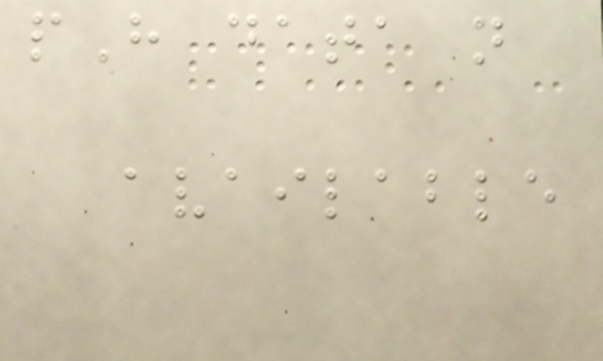pH data not
available
